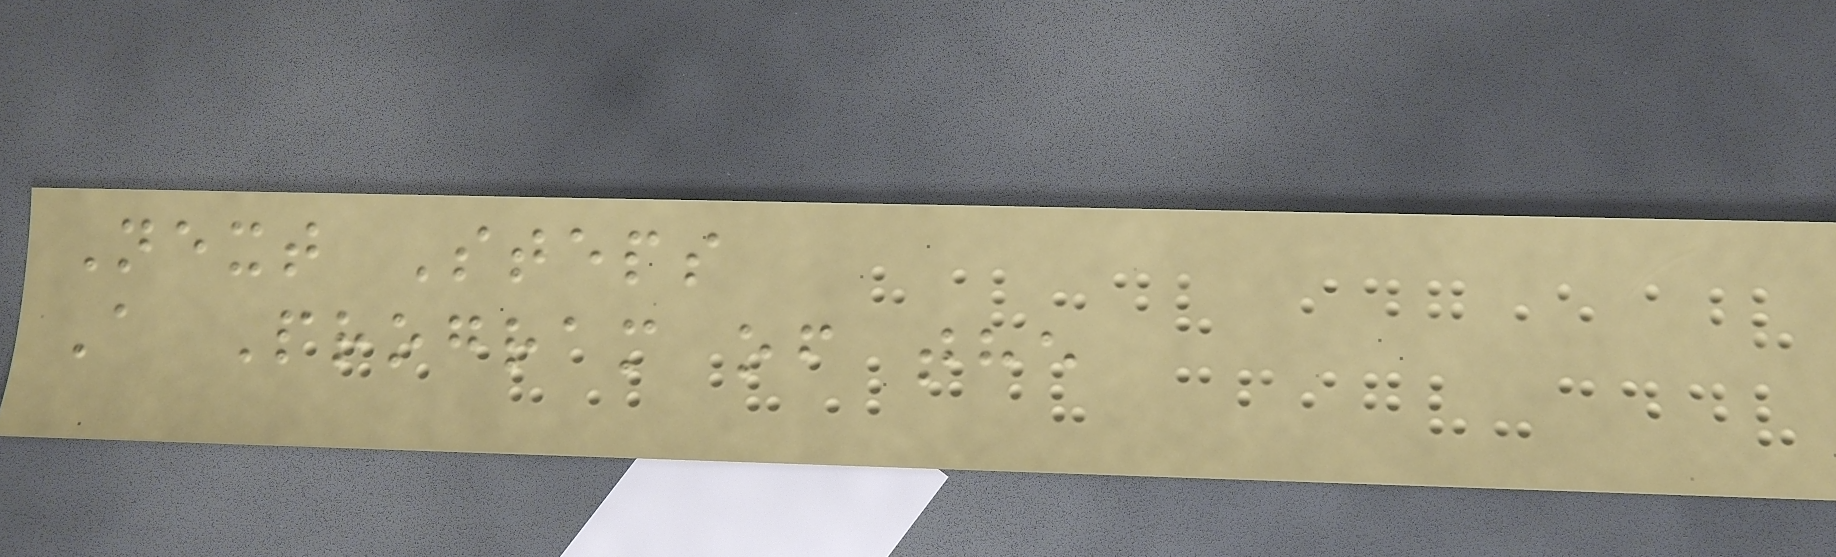Next Steps
A Program of the
